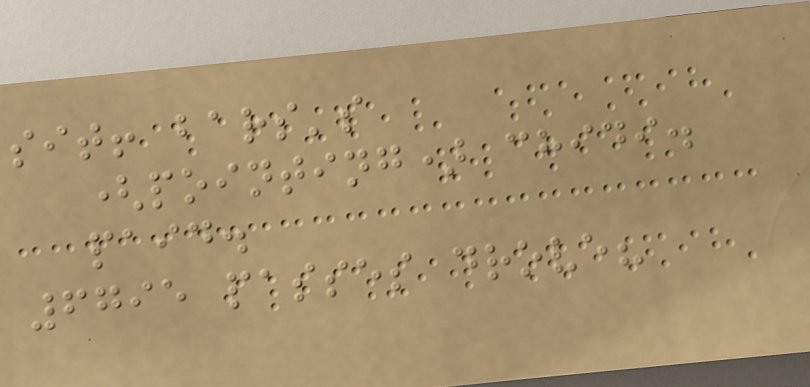sit! bars's
(pointing) chidi.
paid.
6795 passes drove?
